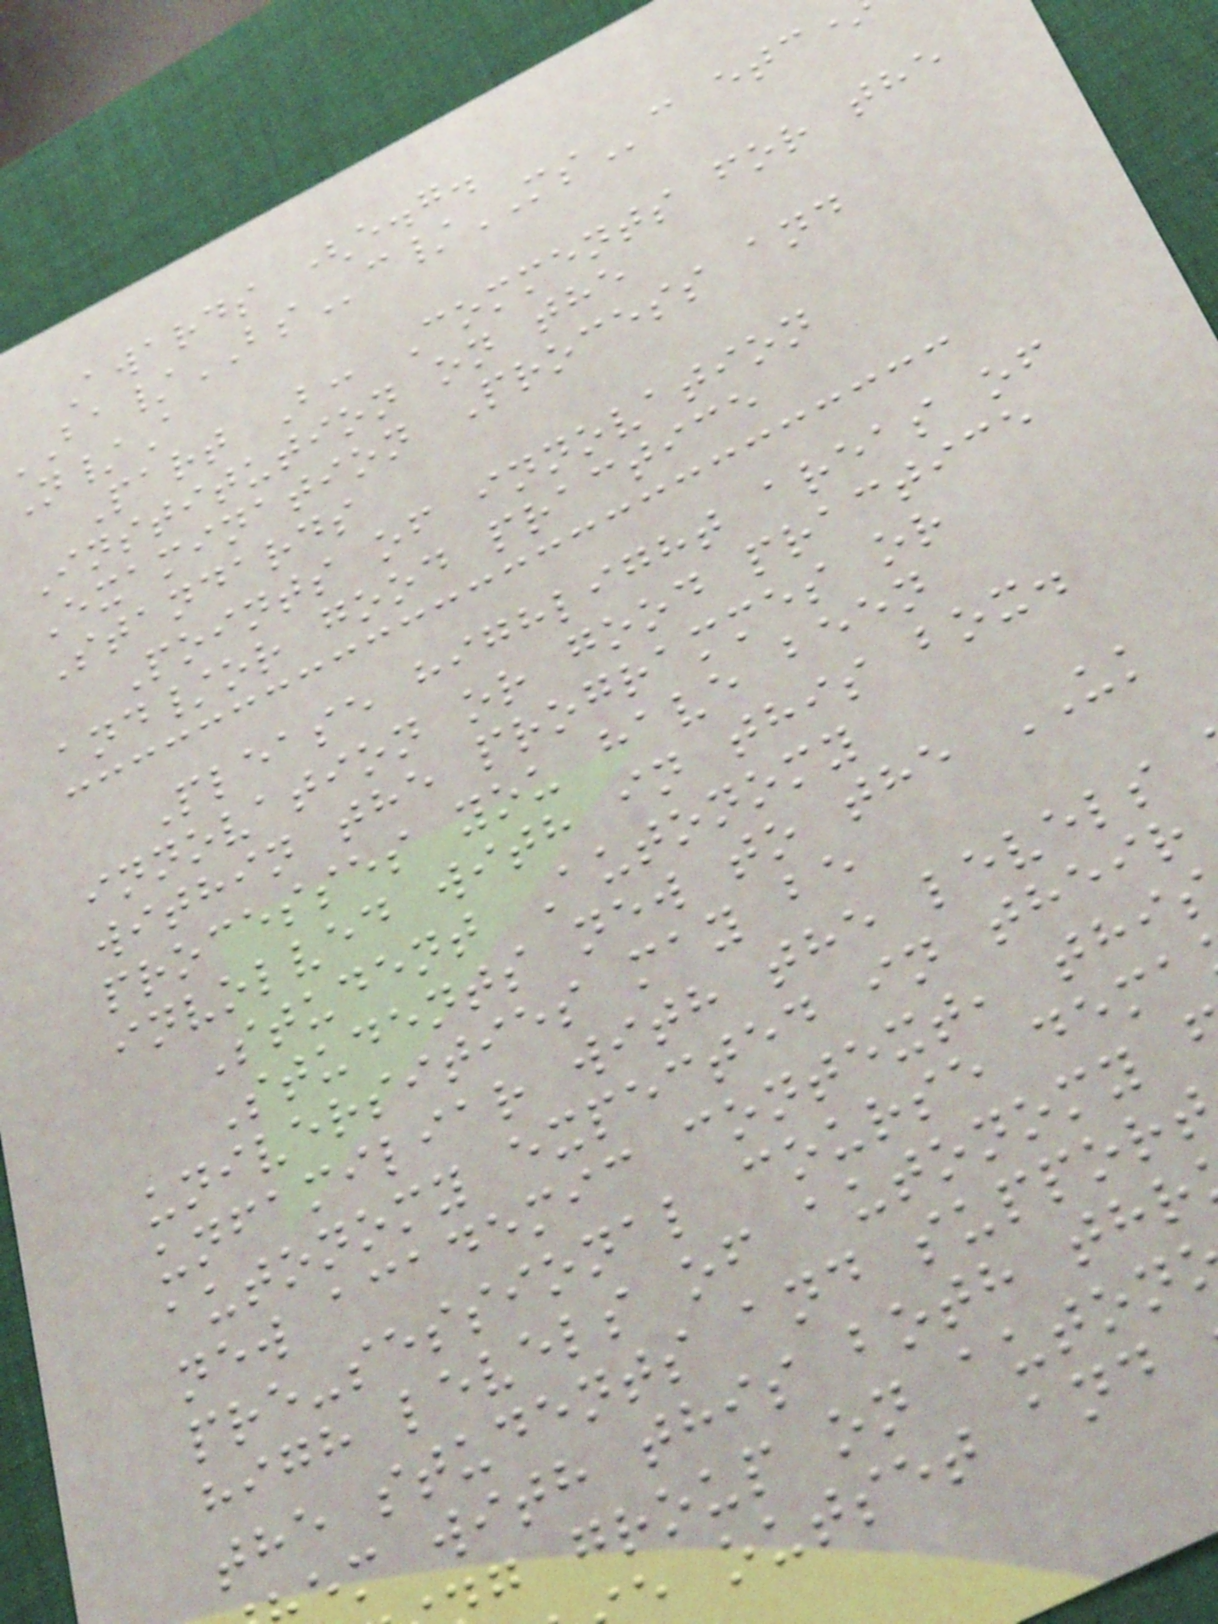Awards (e.g.
/BSc/MSc etc
N/A
Part B: Comments for the
Institution on the
Examination Process and
Standards
Points of innovation
and/or good practice
Please highlight areas of
innovation or good practice
within the programmes or
processes you have been
involved with in this box.
Student Autonomy
Students new to the UK
universities may be
unfamiliar with the levels
autonomy expected in their
new academic context, thi
pre-sessional course dema
high levels of autonomy
the students and support
em with this both thr
g group on auton
outset and
